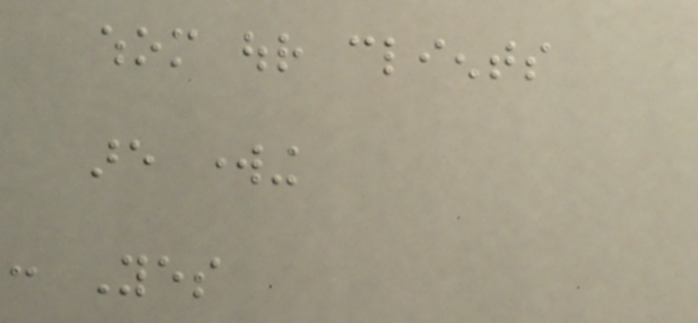whom our clients
are working
: Yes
